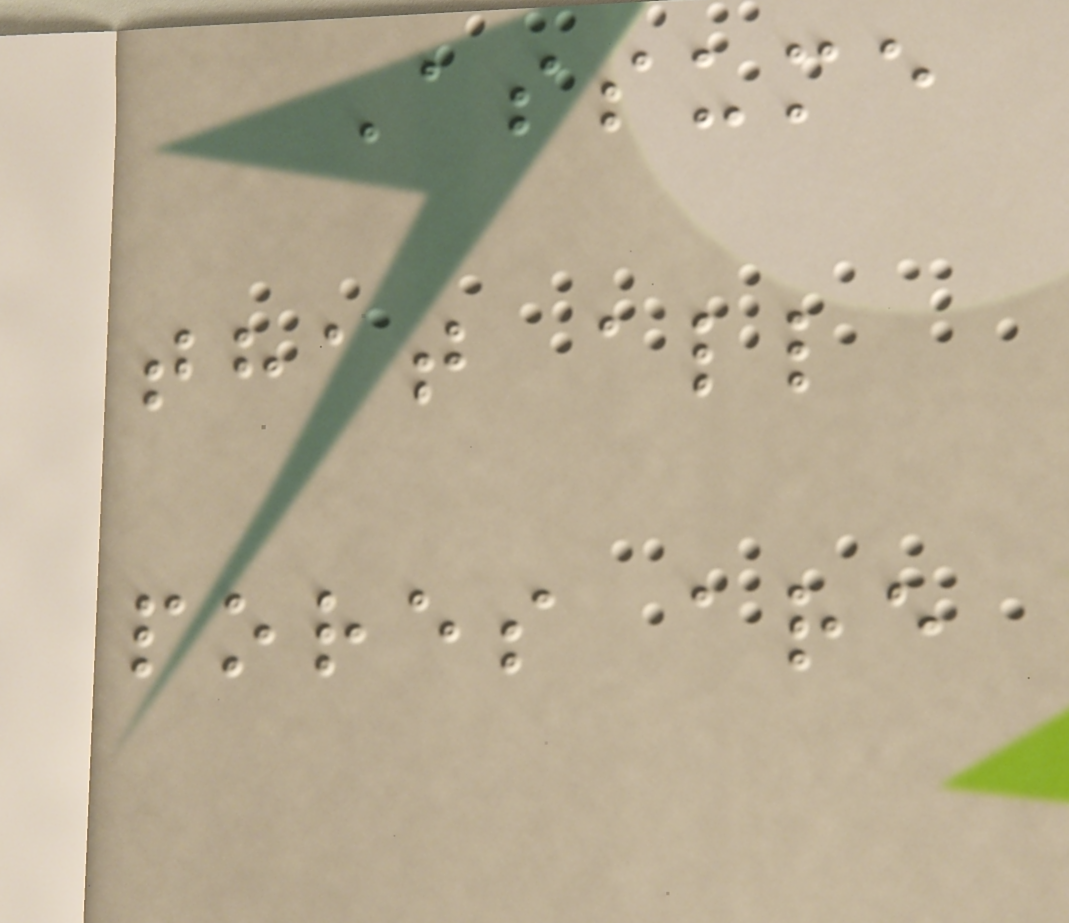Assume
that all
pores are
